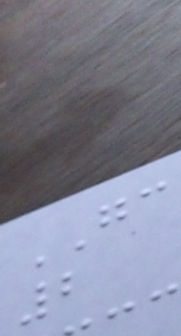GC
2
